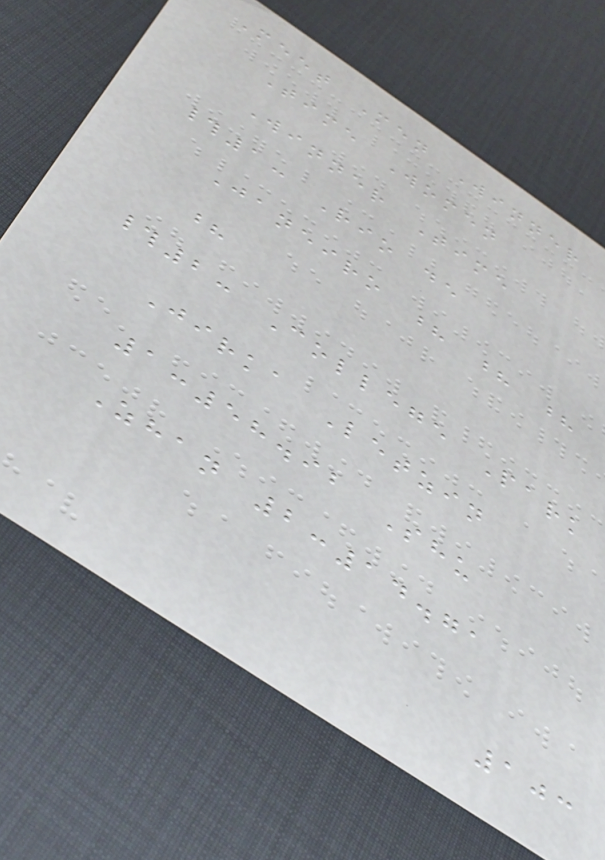Meet Men Winner
Time Women
Winner Time
#1: Rio de
Janeiro ? ? ?
?
#2: College Park
Jirka Letzin
1:58.92 Shu
Zhan 2:14.71
103
